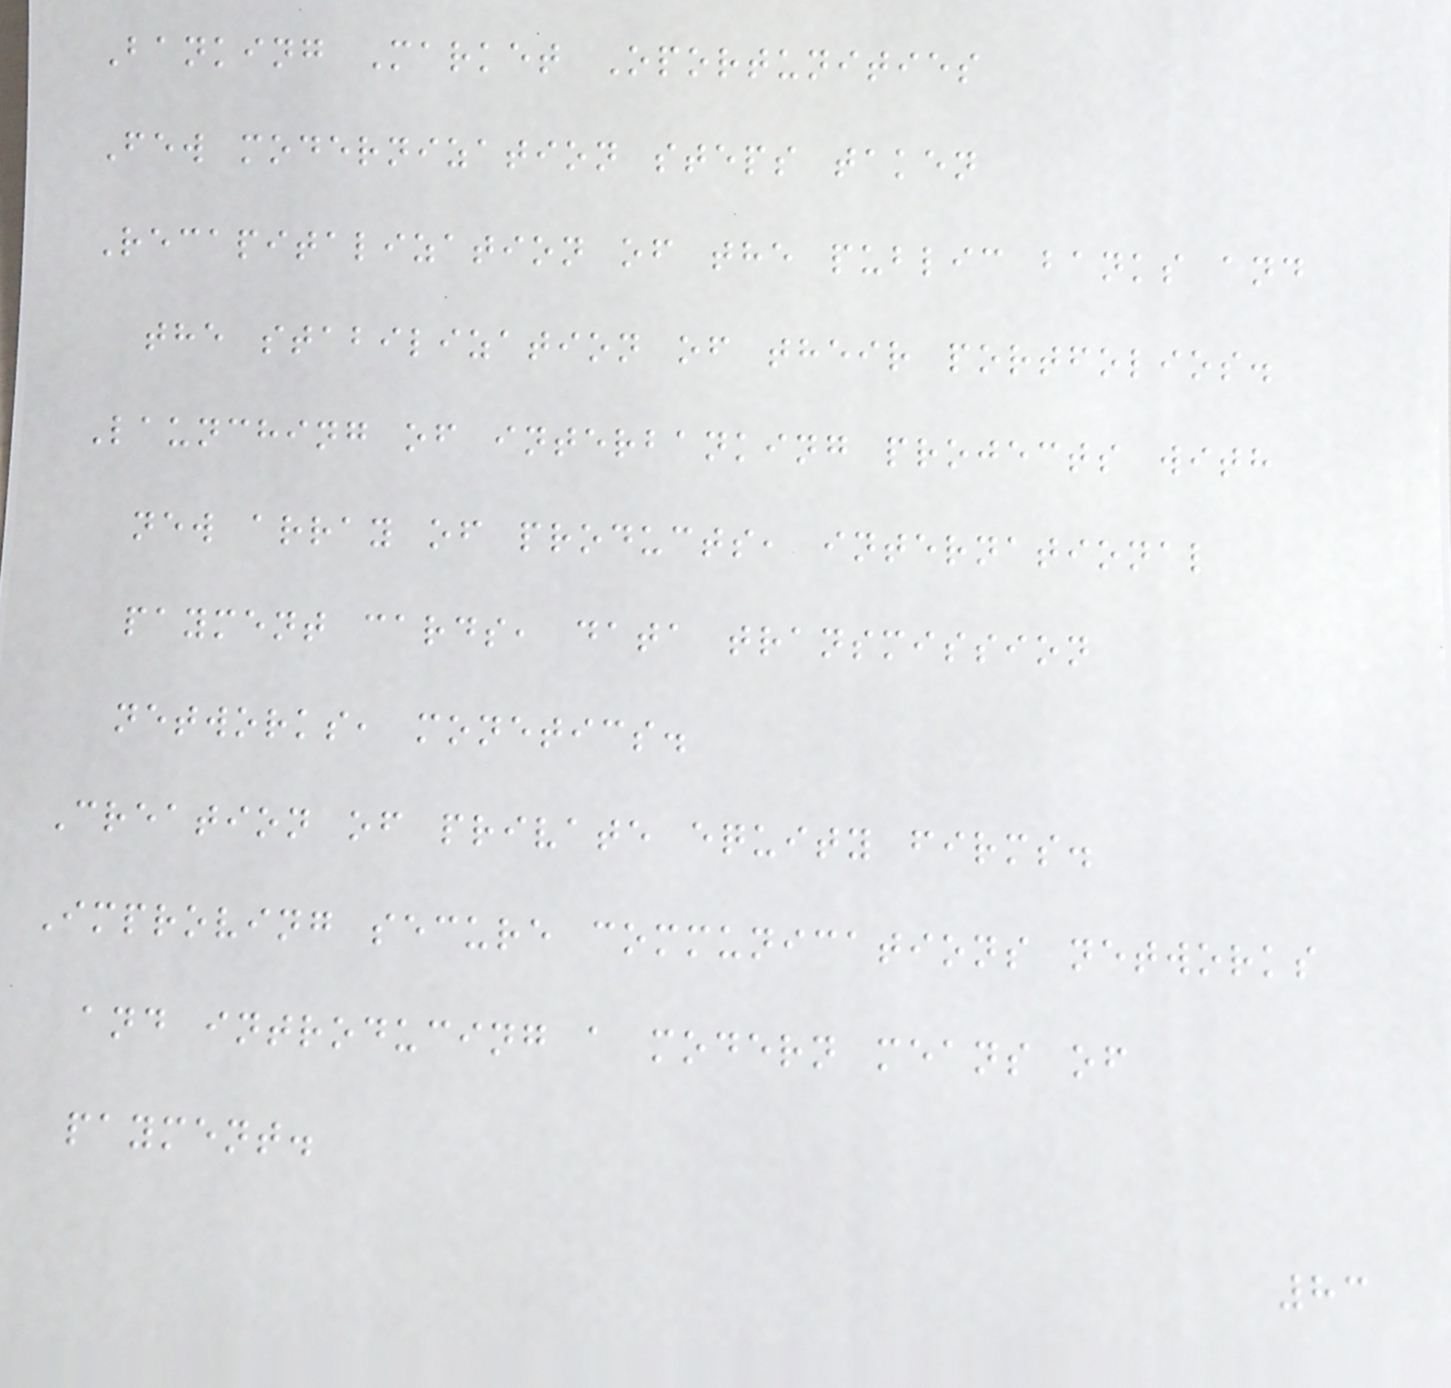Banking Market Oportunities
Few modernization steps taken
Recapitalization of the public banks and
the stabilization of their portfolios.
Launching of interbanking projects with
new array of products, international
payment cards, data transmission
networks, monetics.
Creation of private equity firms.
Improving secure communications networks
and introducing a modern means of
payment.
83
